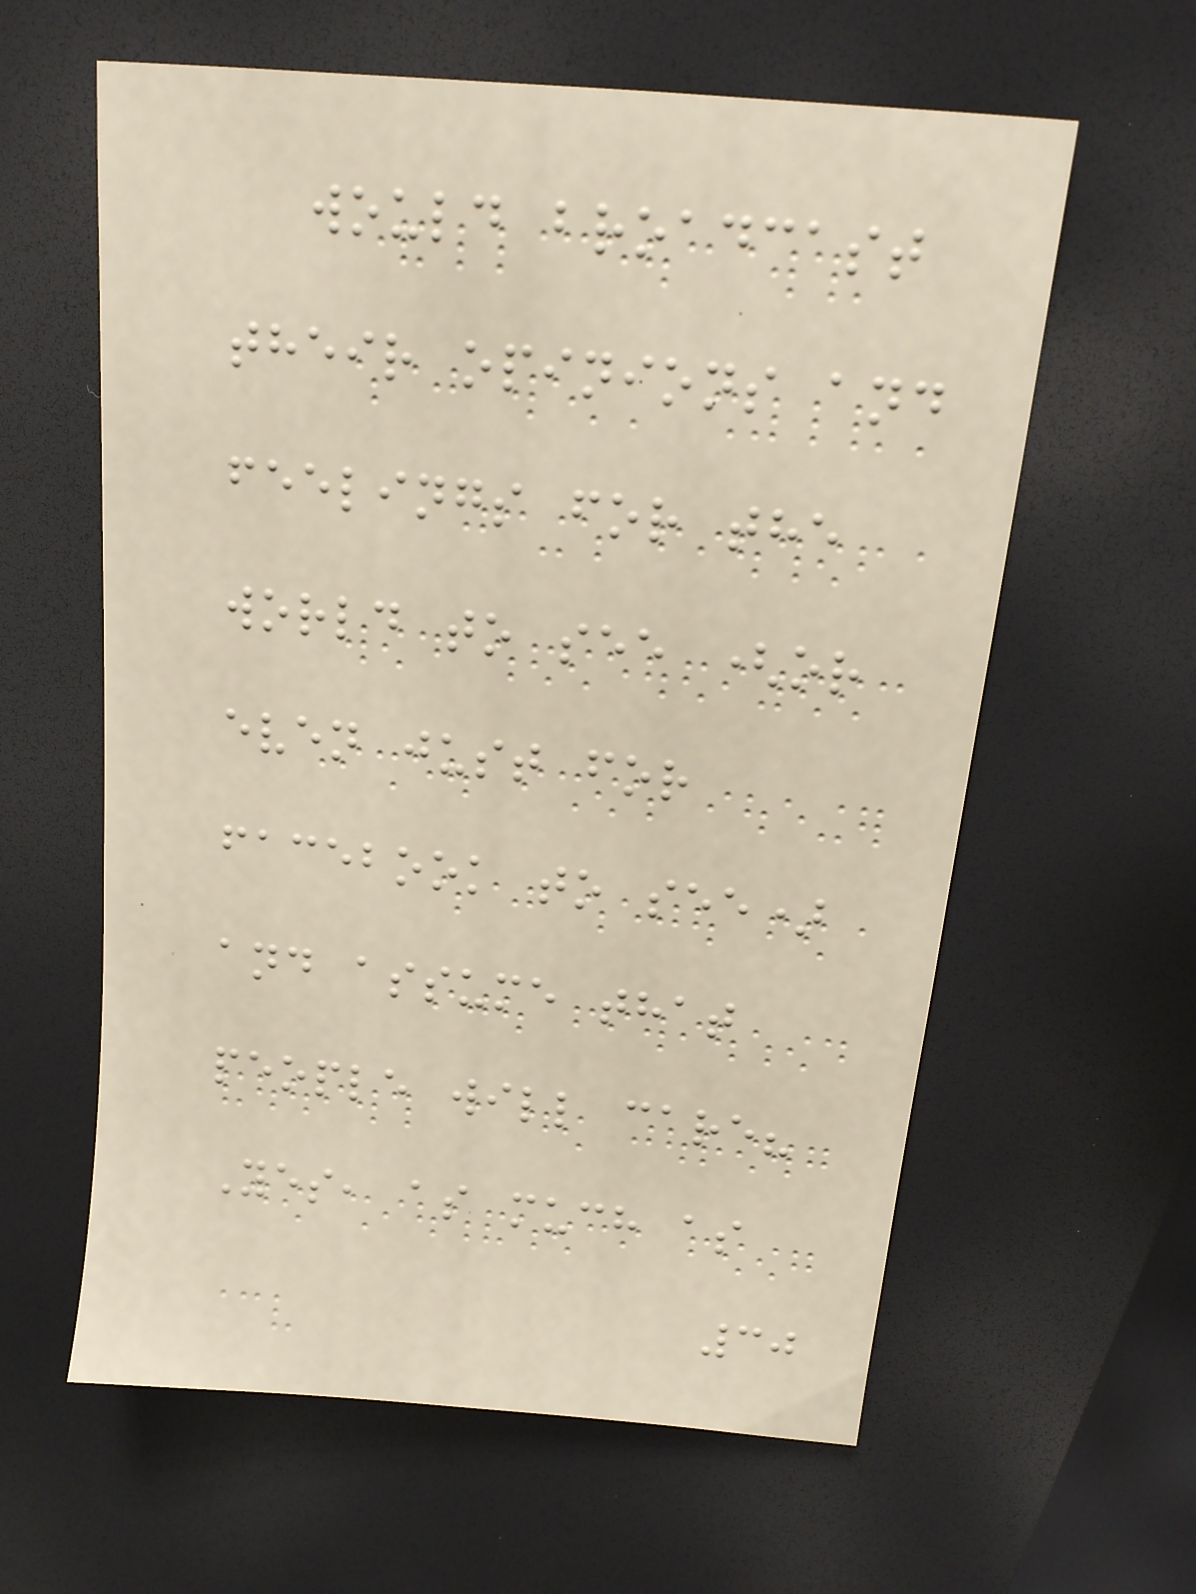would broadcast
their opinions and
feelings for the
world to see (or
even just for
facebook to see)
and assume that
people will care?
Yes, as much as
30
